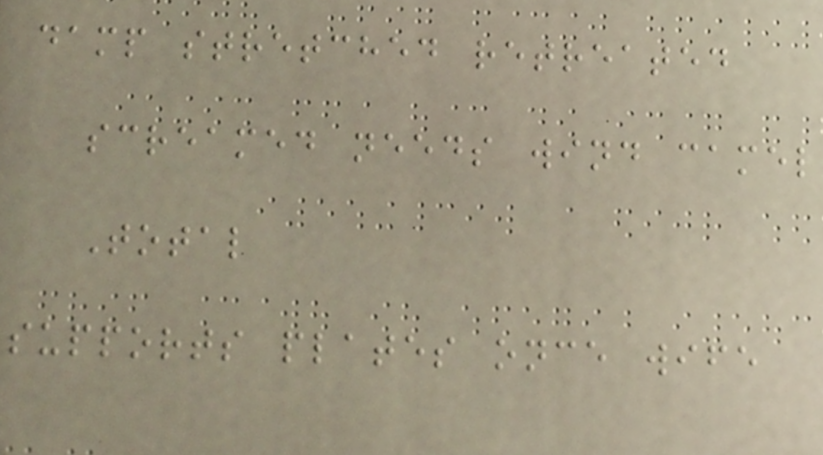damp stretched retreated
screamed needs wind camel
Total
supports plates once wife
